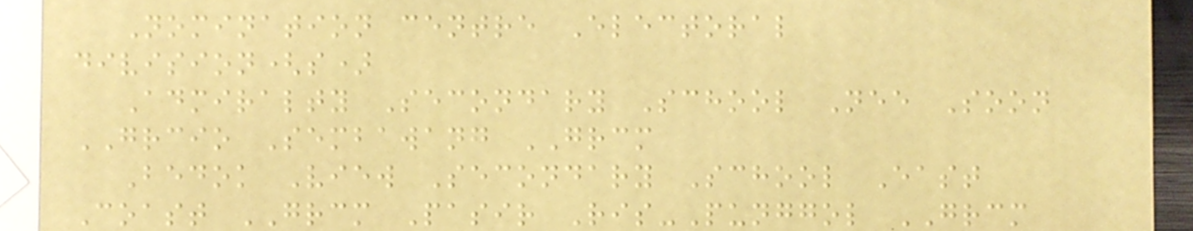Nomination centre Electoral
division(s)
Admiralty Secondary School Nee Soon
GRCIO Sembawang GRCM
Bedok View Secondary School East
Coast GRCM Pasir Ris-Punggol GRCM
